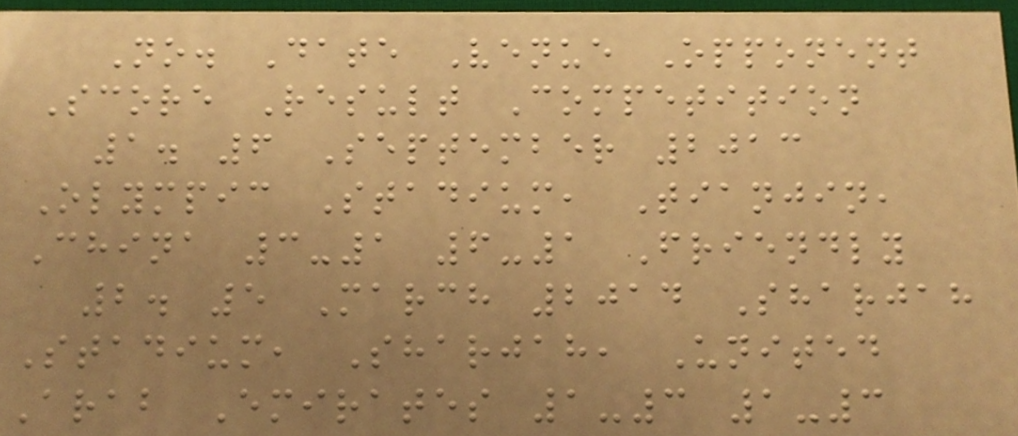No. Date Venue Opponent
Score Result Competition
1. 6 September 2013
Olympic Stadium, Tianjin,
China 3-1 6-1 Friendly
2. 5 March 2014 Sharjah
Stadium, Sharjah, United
Arab Emirates 1-3 1-3
